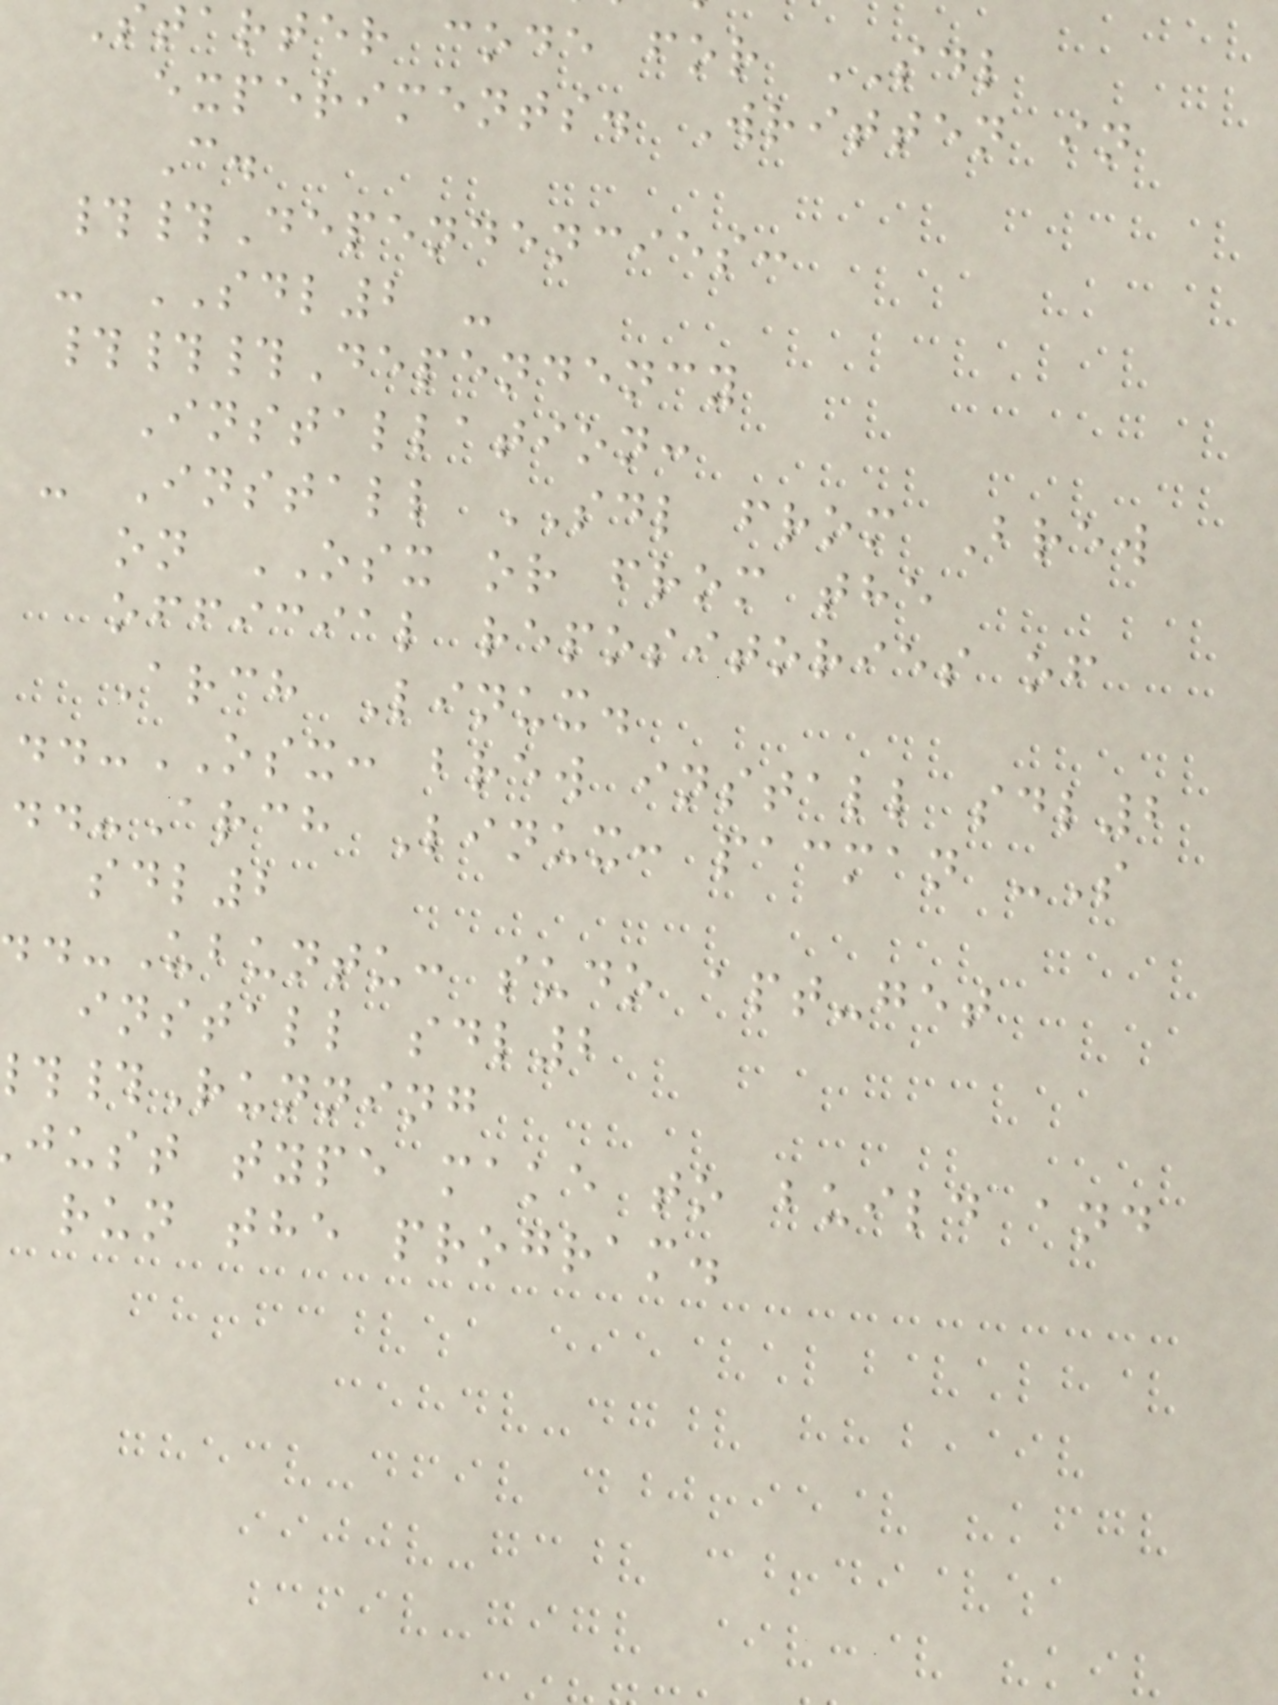starter code for SDL
experiments. Written in
C.
##Dependencies:
- SDL2 -
###Dependency
Installation:
- Install SDL from Brew
on OSX or from the
official repositories of
Arch Linux.
..-OSX: brew install sdl2
..-Arch Linux: pacman -S
sdl2
.-Ubuntu: sudo apt-get
install sdl2
#Running
just type make to build and
run the program.
